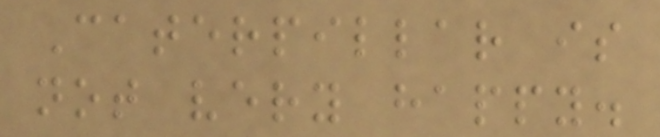Caterpillar is
not very happy.
